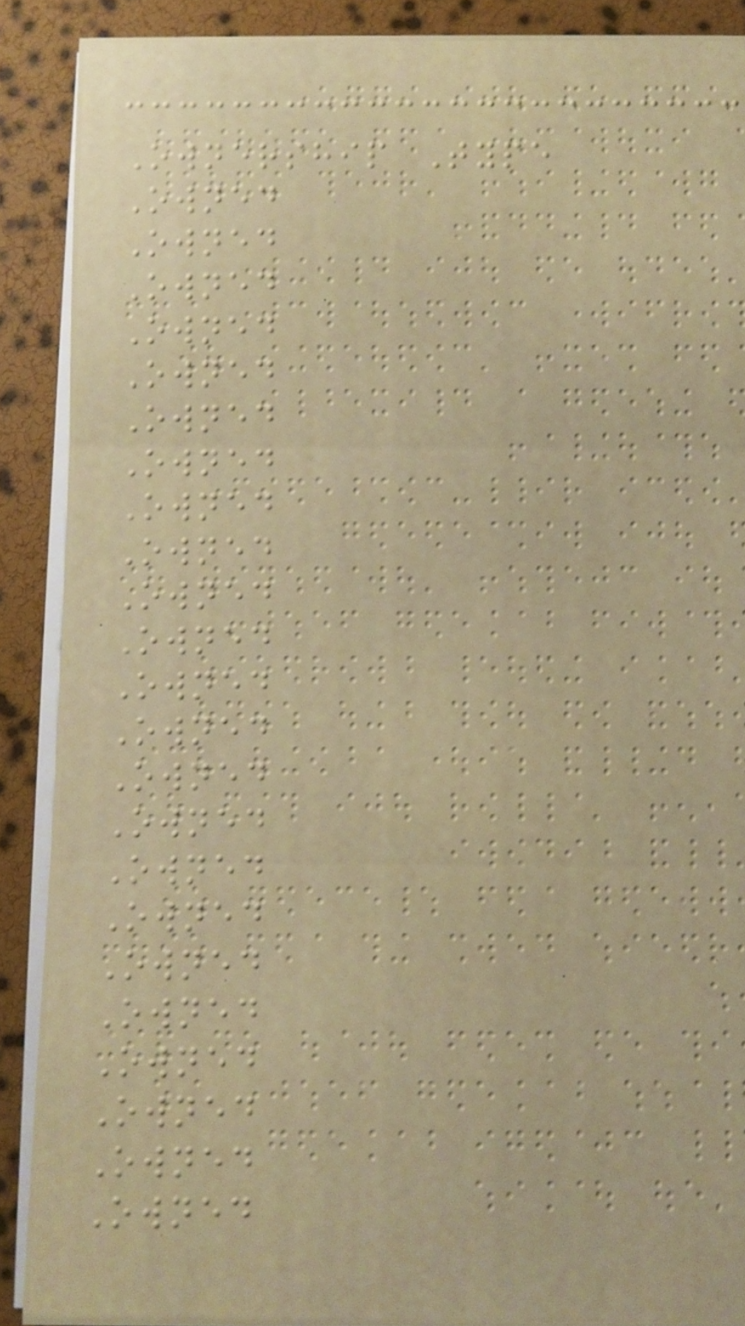Ownership Type
Owned
Owned
Owned
Owned
Owned
Owned
Owned
Owned
Owned
Owned
Owned
Owned
Owned
Owned
Owned
Owned
Owned
Owned
Owned
Owned
Owned
Owned
Owned
